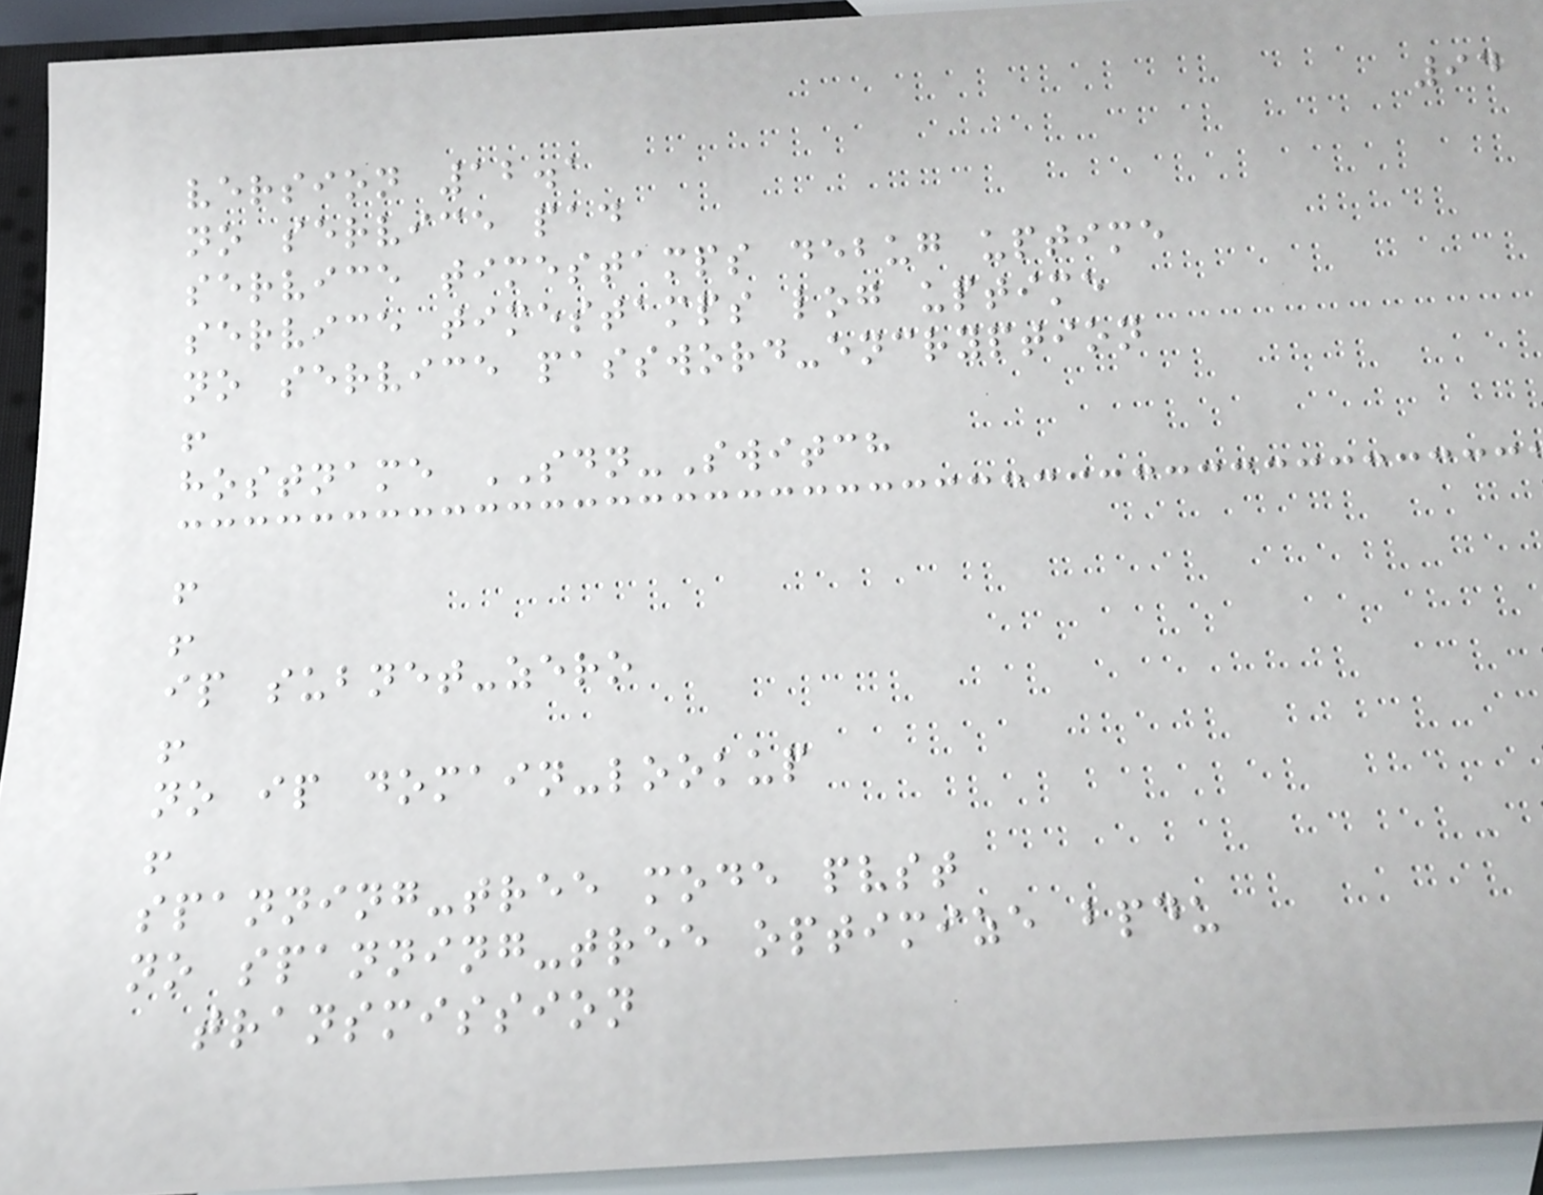94
version 12.1
no service pad
service timestamps debug uptime
service timestamps log uptime
no service password-encryption
!
hostname SDN-Switch
!
!
ip subnet-zero
!
no ip domain-lookup
!
spanning-tree mode pvst
no spanning-tree optimize bpdu
transmission
